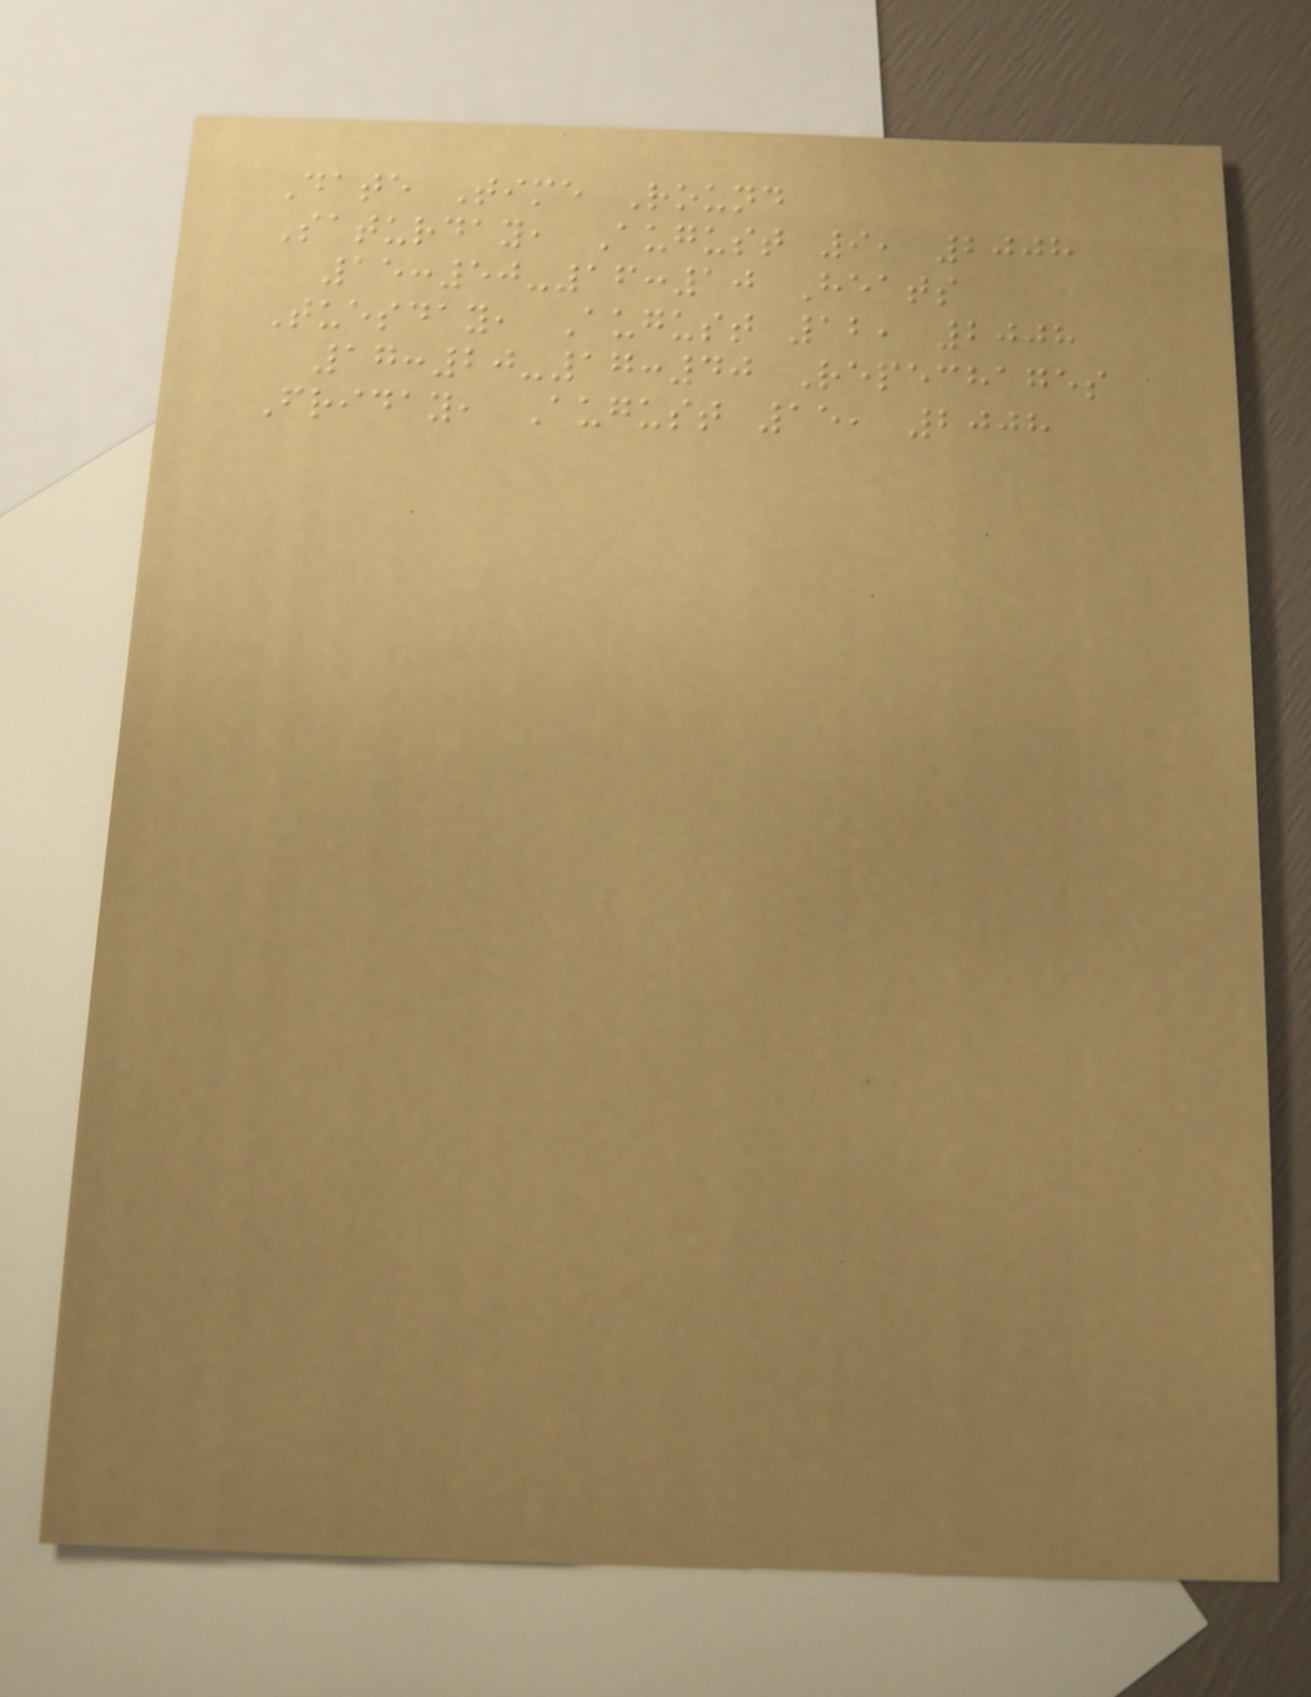Date Time Round
Saturday, August 9, 2008
15:50-16:10 Heats
Tuesday, August 12, 2008
17:20-17:40 Repechages
Friday, August 15, 2008
